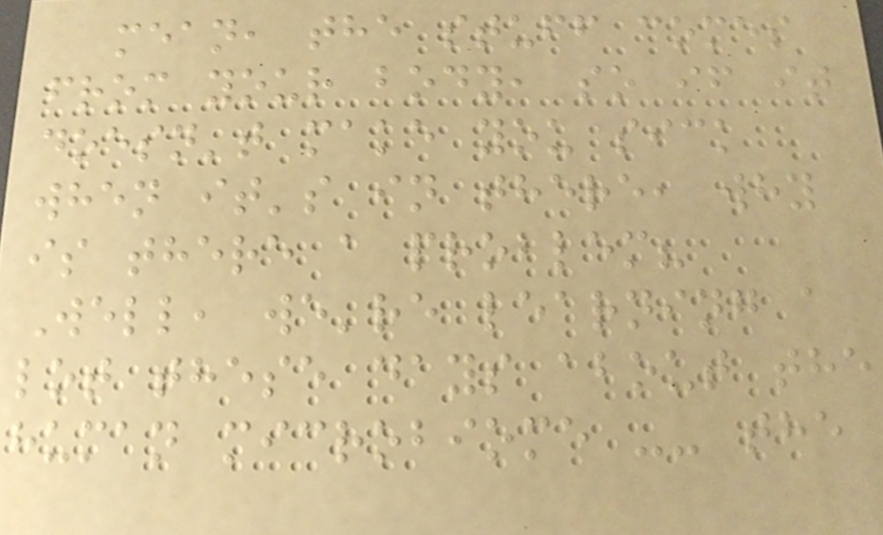mean, the stuff comes
from your body, so if it
doesn't make you sick
when it's in there, why
is there a problem?
Well, we're learning a
lot these days about the
human microbiome -- the
